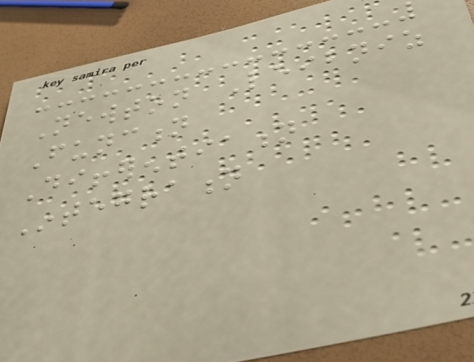Newton Leibniz
Function
Differentiation
Integration
